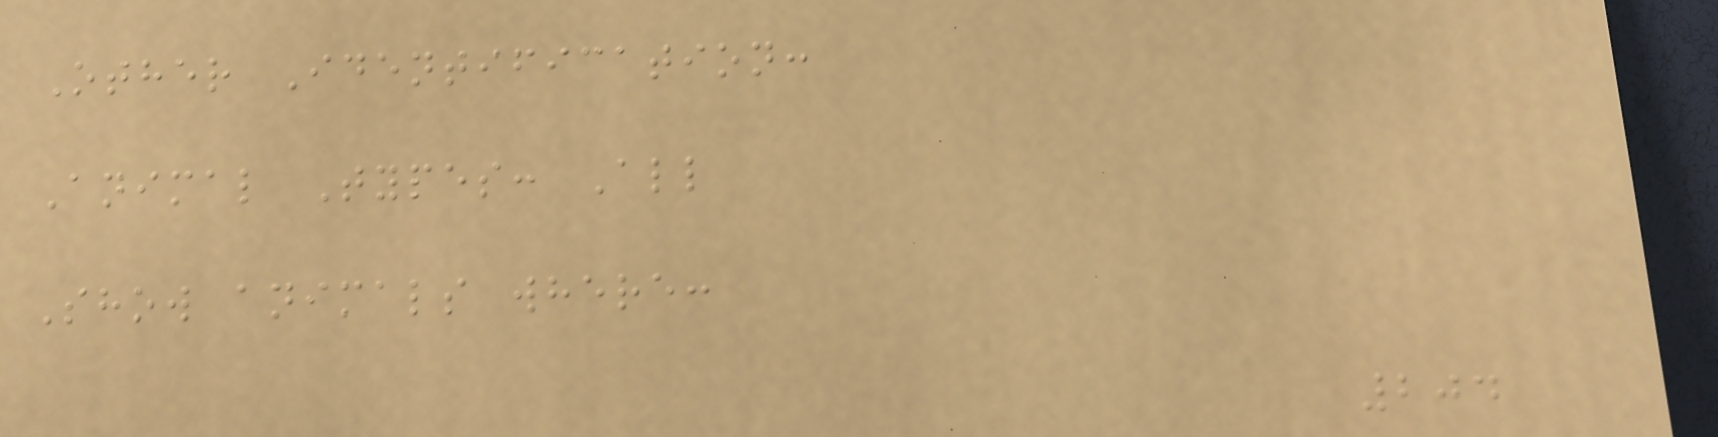Other Identification:
Animal Types: All
Show animals where:
204
